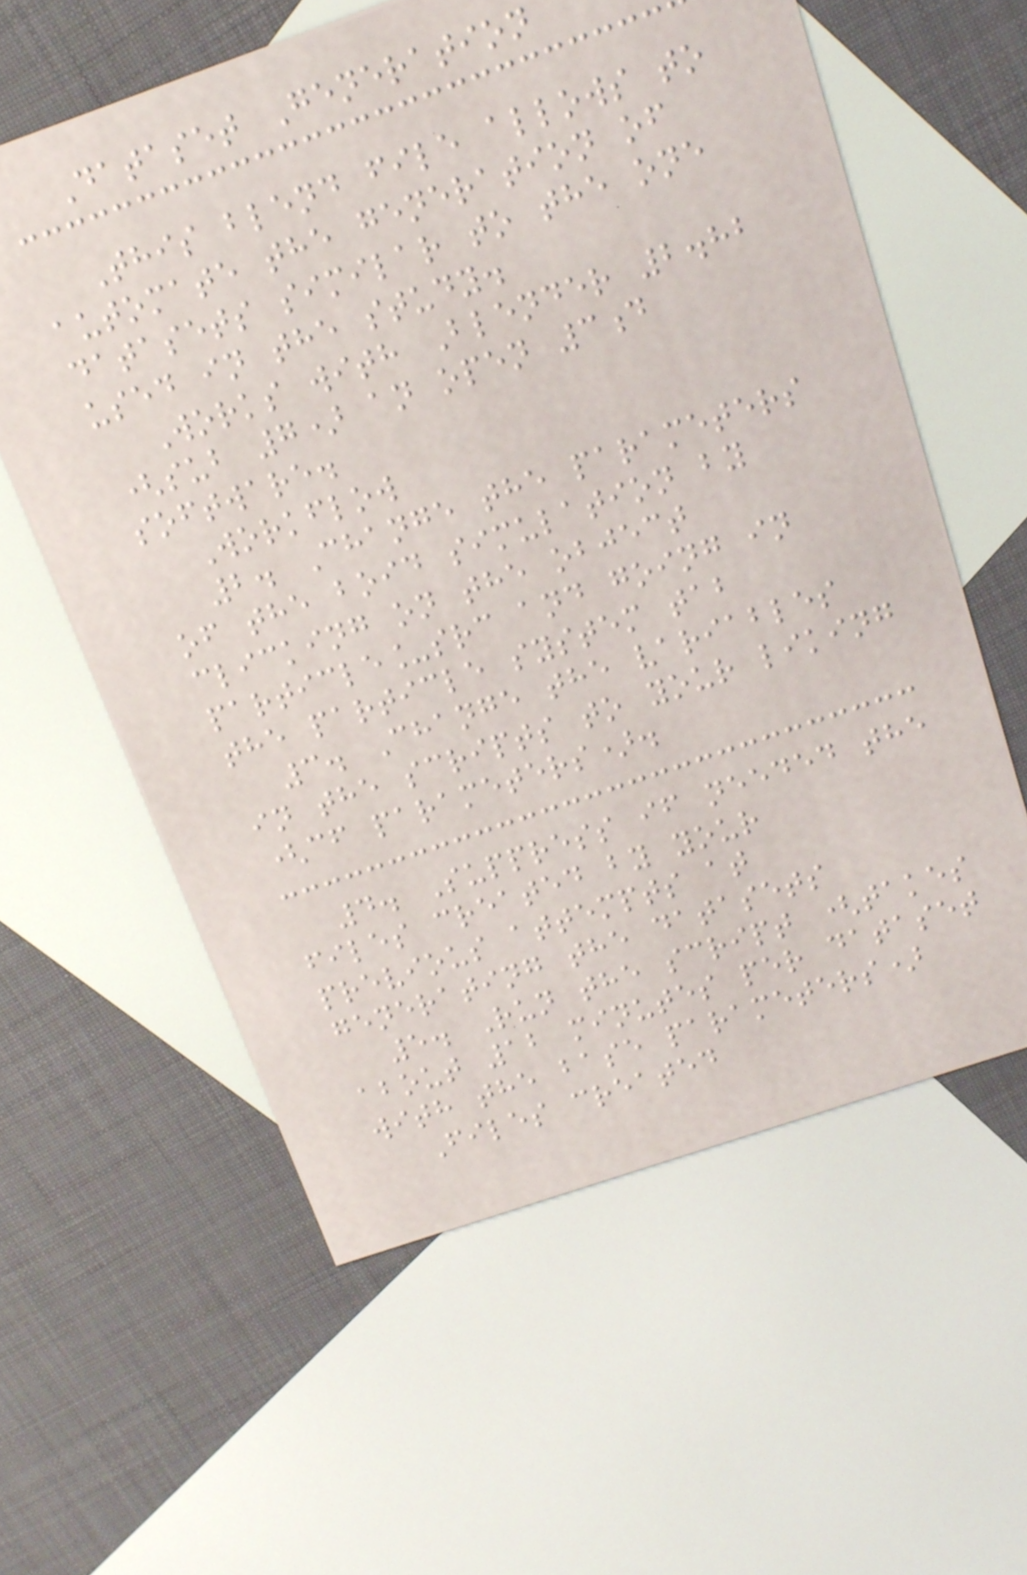Dataset Generation
This blend file allows to
automate the generation of
datasets similar to the one
used in the study.
Works with Blender 2.82
(sub 7) an open 3d
software.
Workflow
2. Change the parameters
of the boid simulation by
clicking on the object
particle_src and going in
the particle system tab
3. Change the variables
in the scripts to your liking
(cf parameters).
4. Suppress if needed the
files created by your
previous attempts at
generating the datasets
5. Run the script (takes
about 12 minutes per dataset
with the base parameters)
Files created
